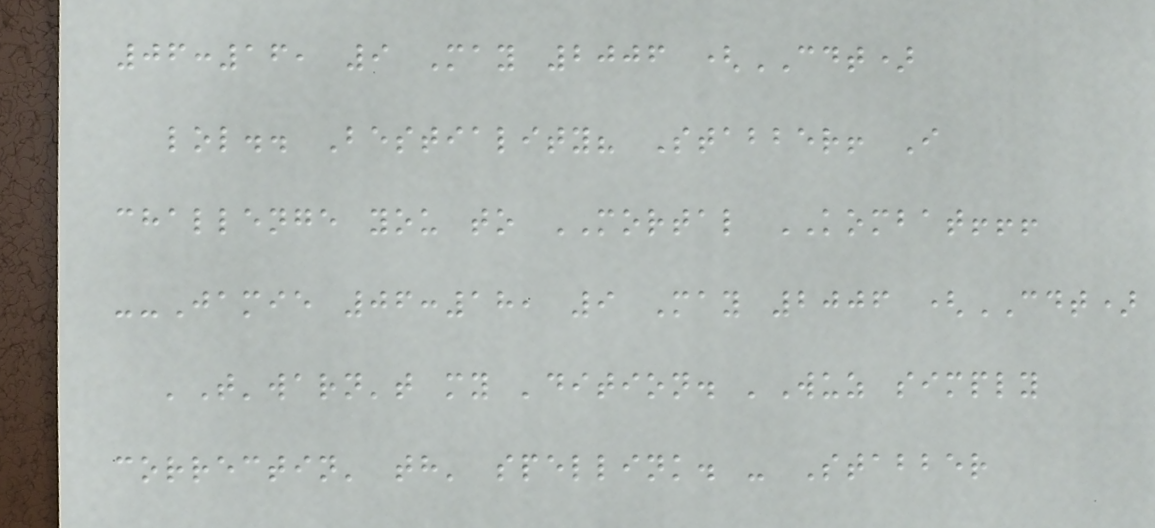06:16, 9 May 2006 (CDT)
lol.. Bestiality? Stabber! I
challenge you to MORTAL KOMBAT!!!
--Jamie 06:18, 9 May 2006 (CDT)
'T'warn't my 'dition. 'Wuz simply
correctin' th' spellink. - Stabber
